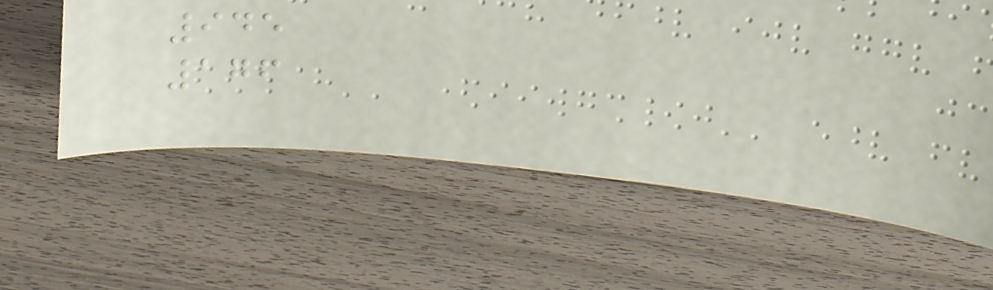945
176
